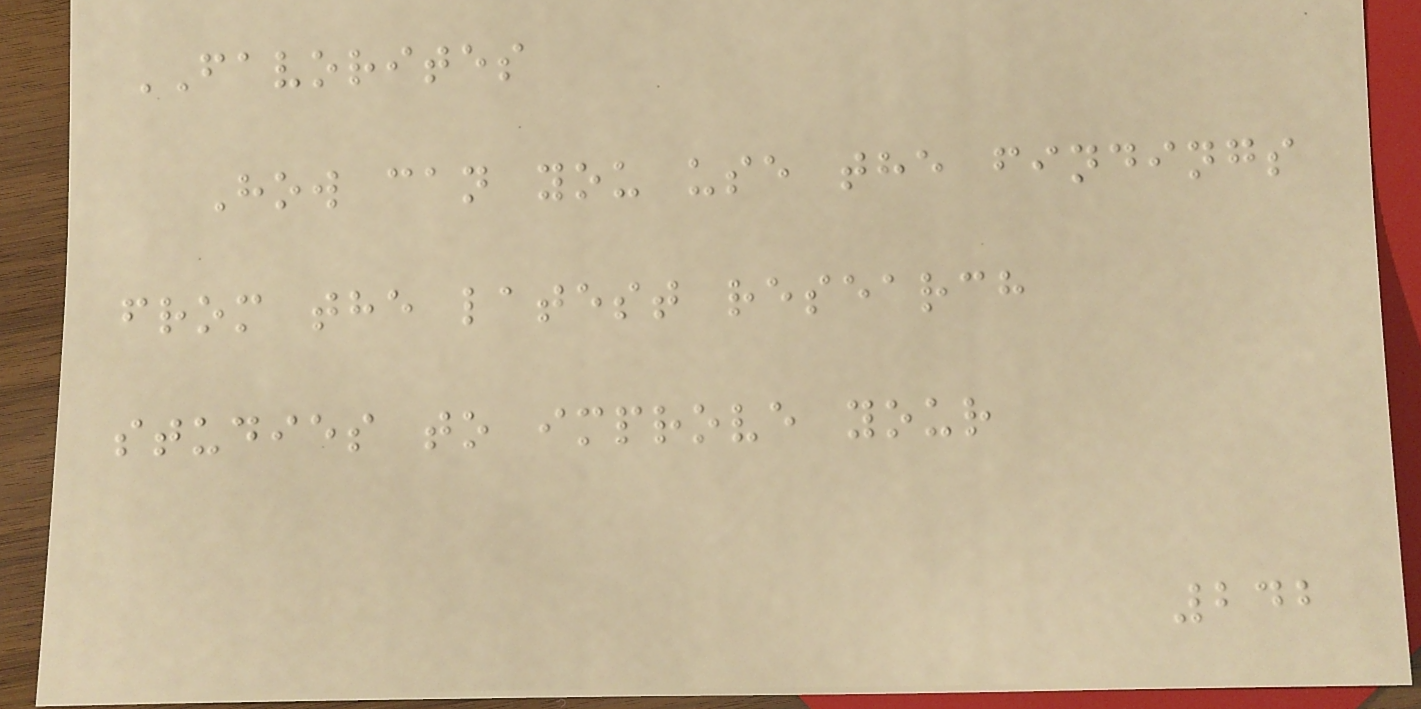FAVORITES
How can you use the findings
from the latest research
studies to improve your
242
